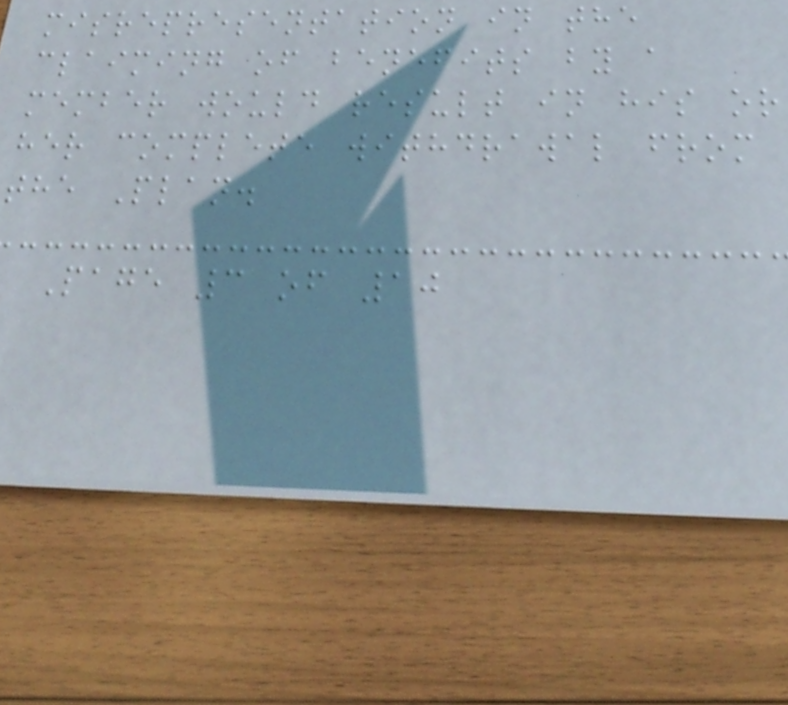misrepresentation in the
claiming of benefits by a
member would result in his or
her complete withdrawal from
the Plan.
Page 3 of 10
